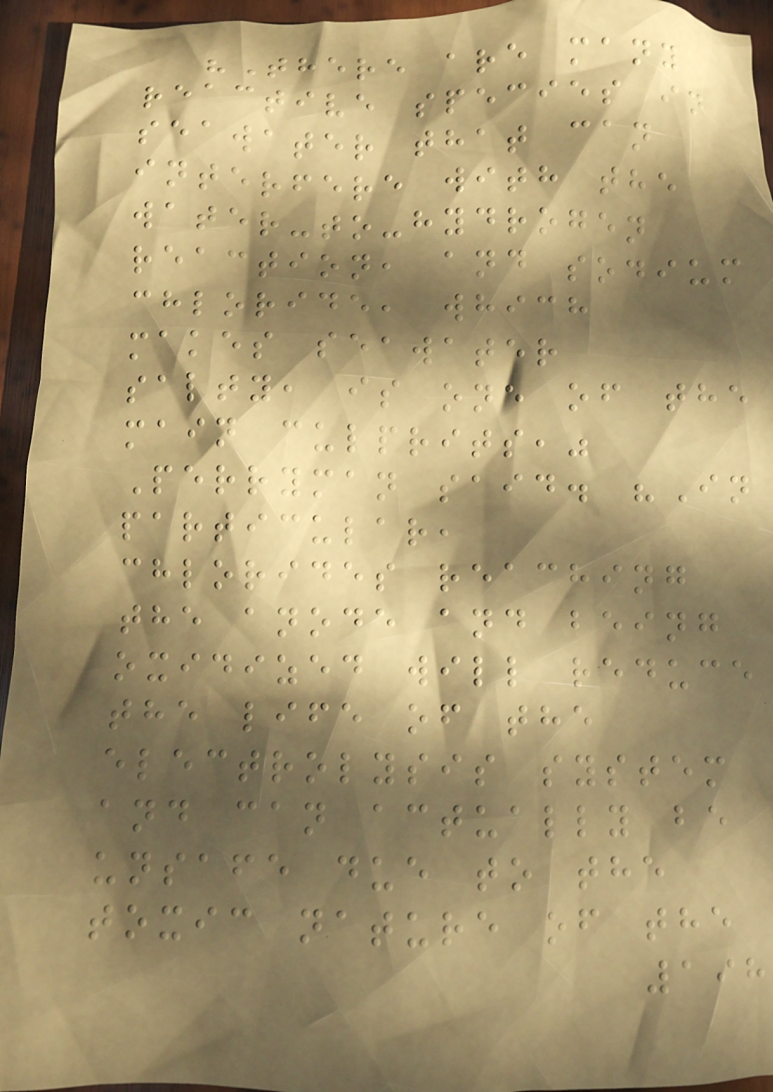"There are many
reactive species in
seawater that can
interfere with the
water-to-hydrogen
reaction, and sodium
chloride, which
makes seawater
salty, is one of the
main culprits,"
Perryman said. "In
particular,
chlorides reaching
the anode and being
oxidized will reduce
the life of the
electrolysis system
and can actually be
unsafe due to the
toxic nature of the
198
